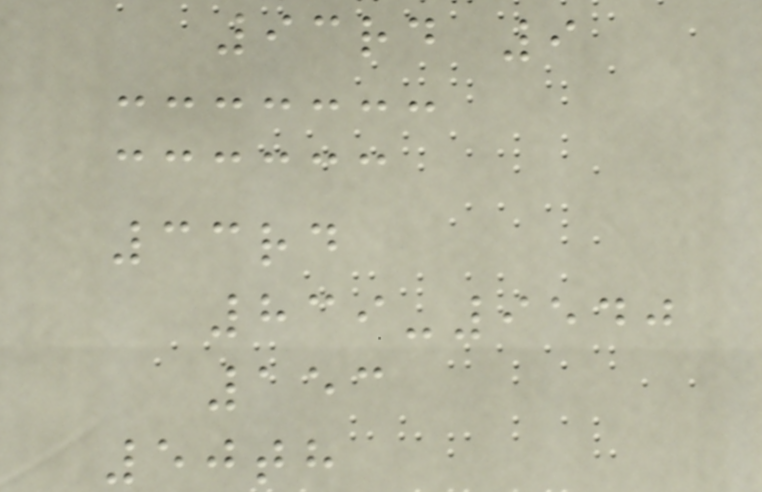93rd 9
33rd
839-9540
153
50th
